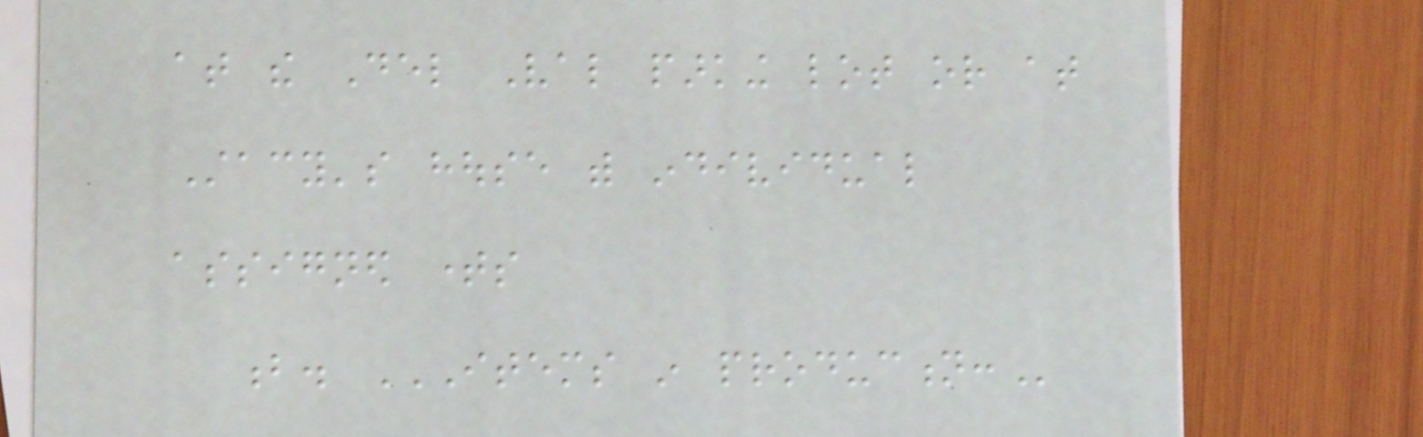at the Del Val parking lot or at
Stacy's house with individual
assigned times
b. ITEMS IN PRODUCTION:
